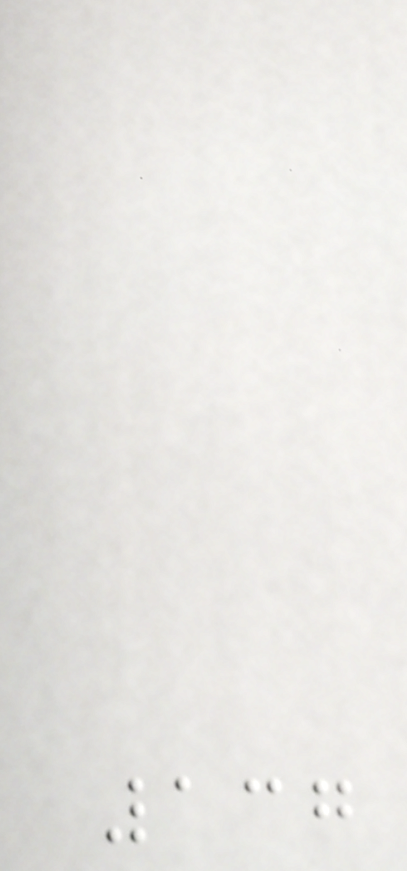137
